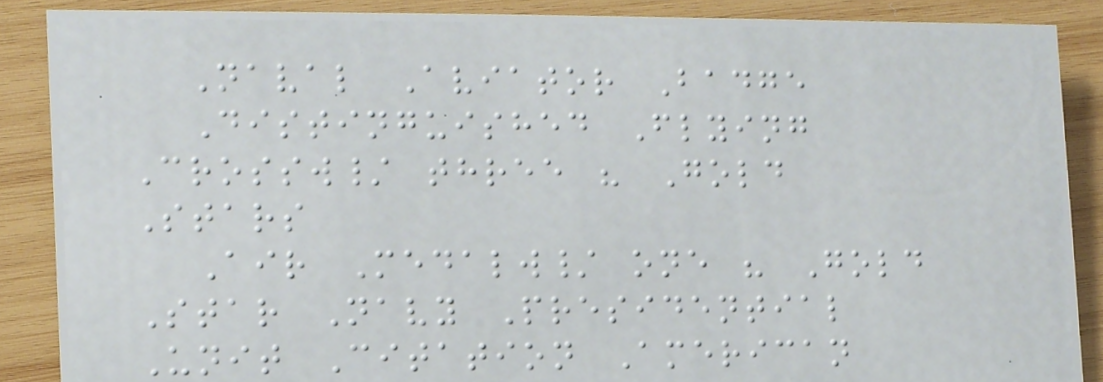Naval Aviator Badge
Distinguished Flying
Crossw/ three " Gold
Stars
Air Medalw/ one " Gold
Star Navy Presidential
Unit Citation American
